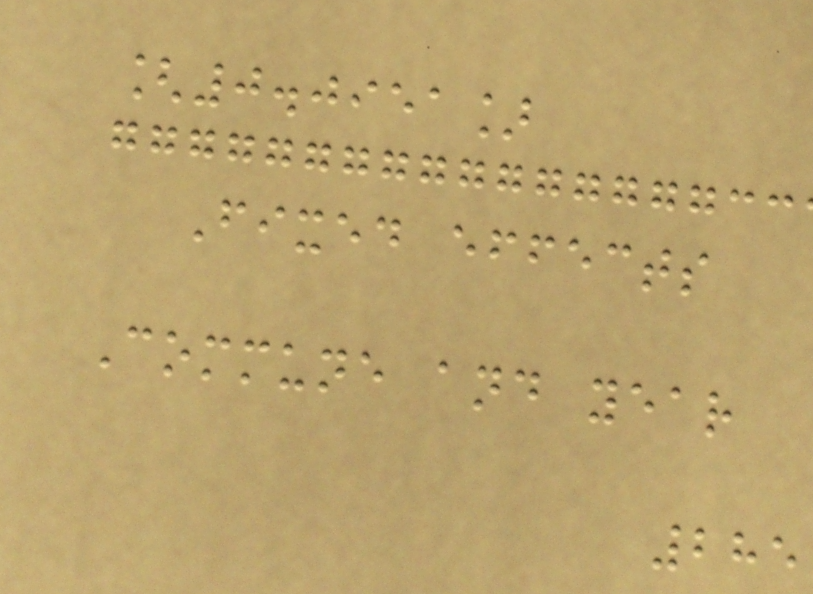[0.0951]
Fixed effects
Commune and year
285
